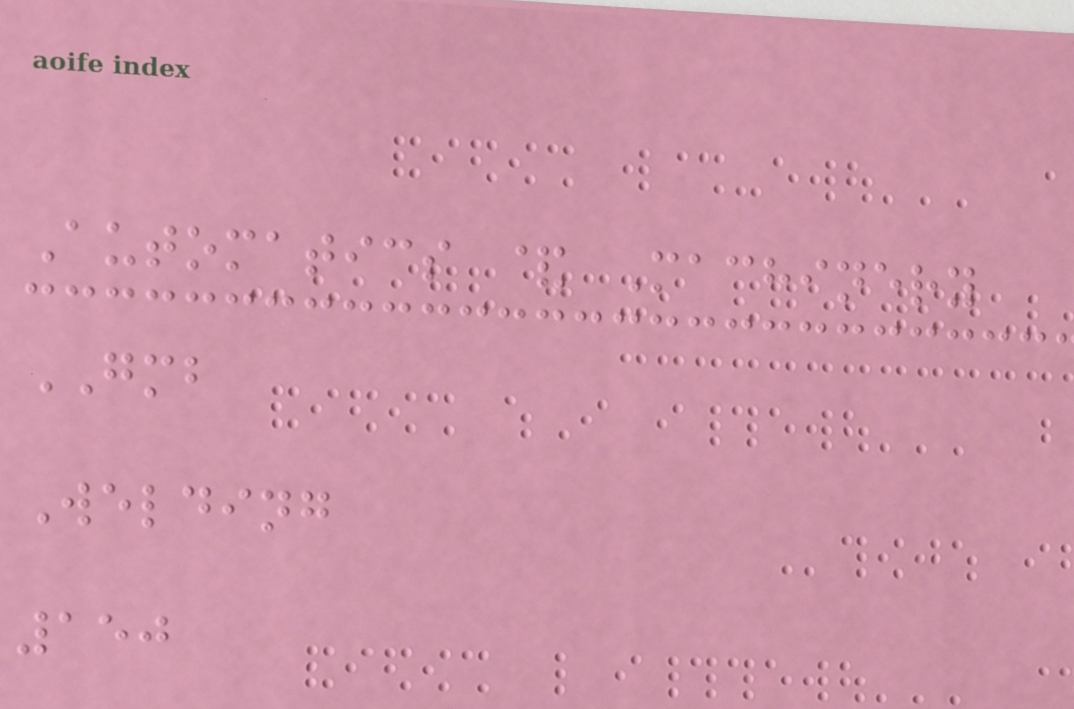Automatics & Machinery
GMB
Welding
150
